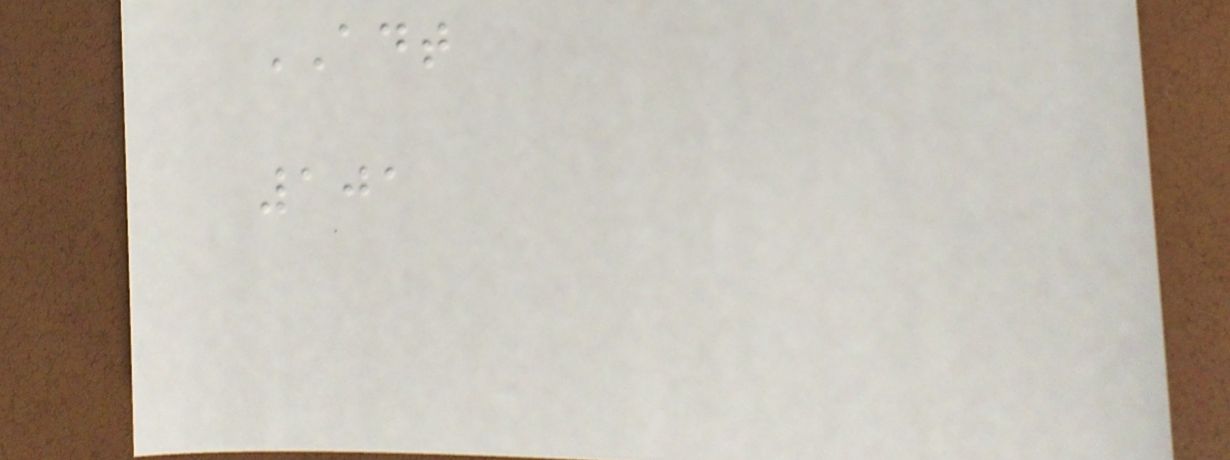ADT
101
